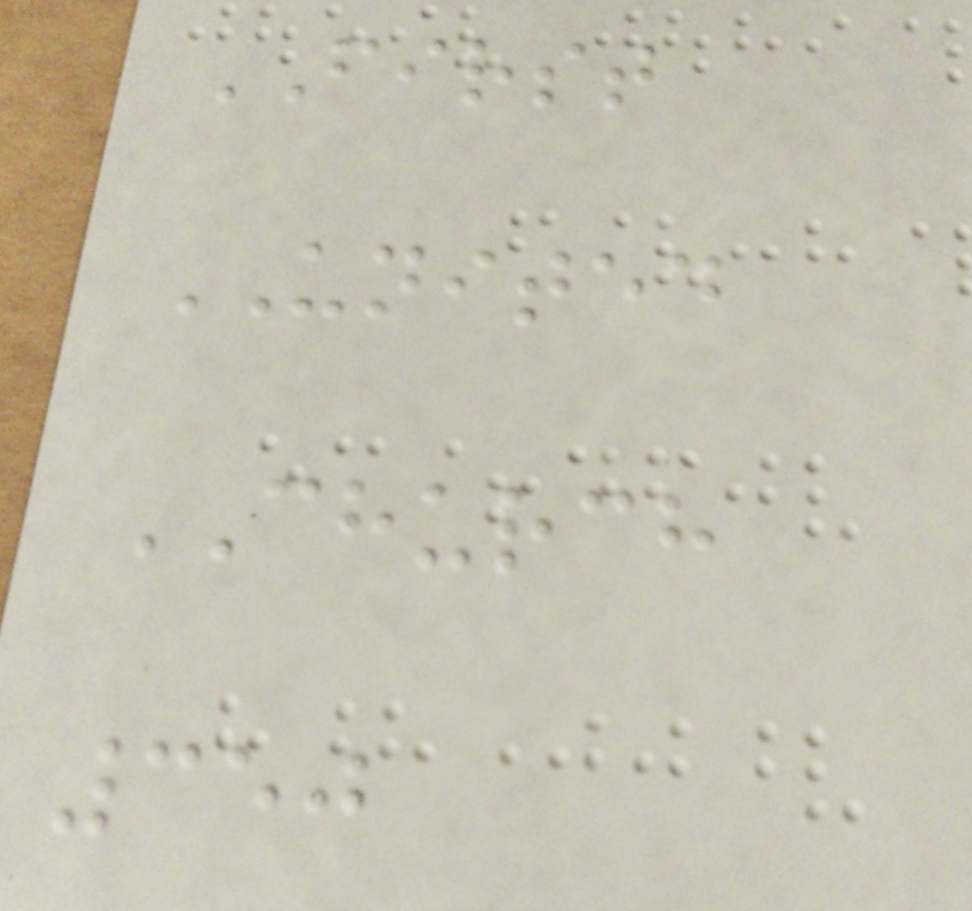FIRST
UNITED
CHURCH
350
